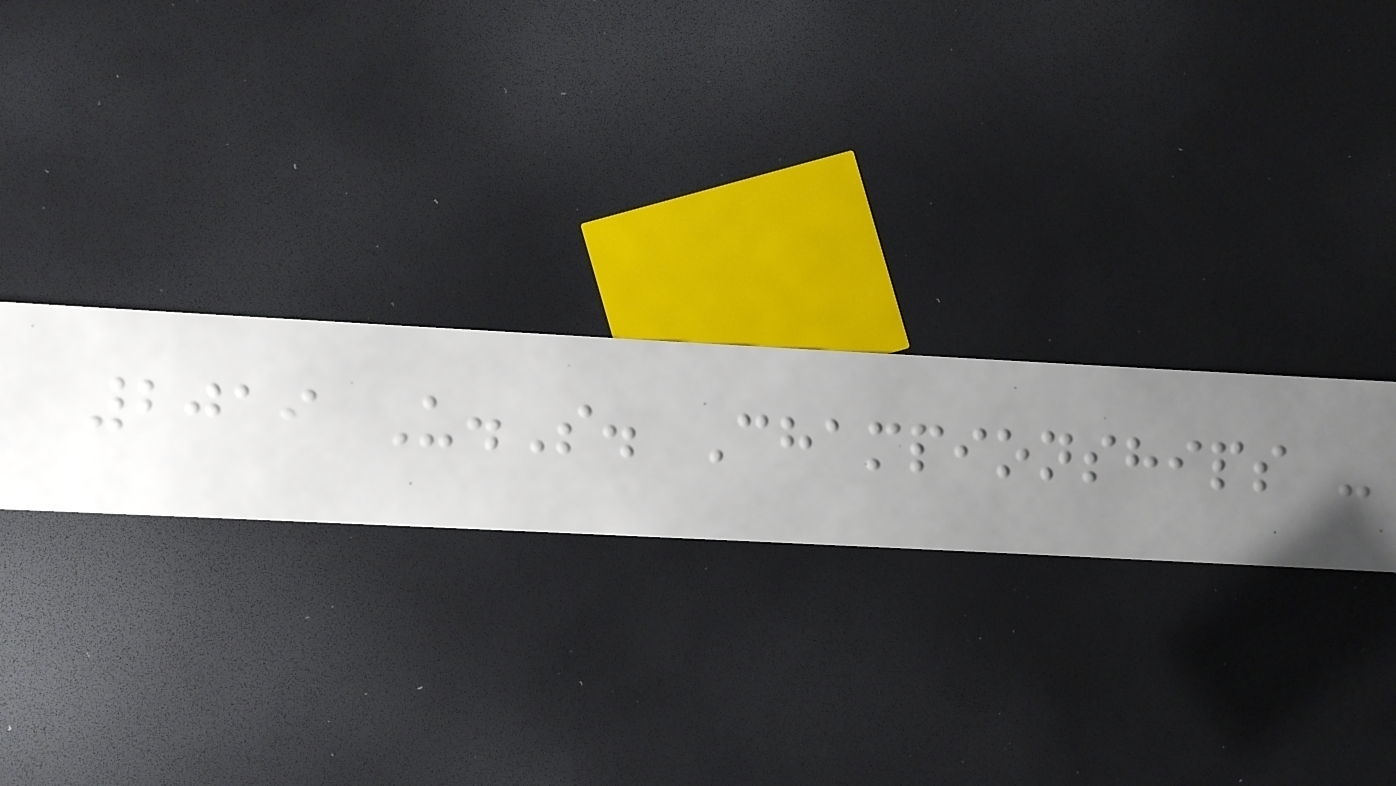2019 U.S. Championships -
